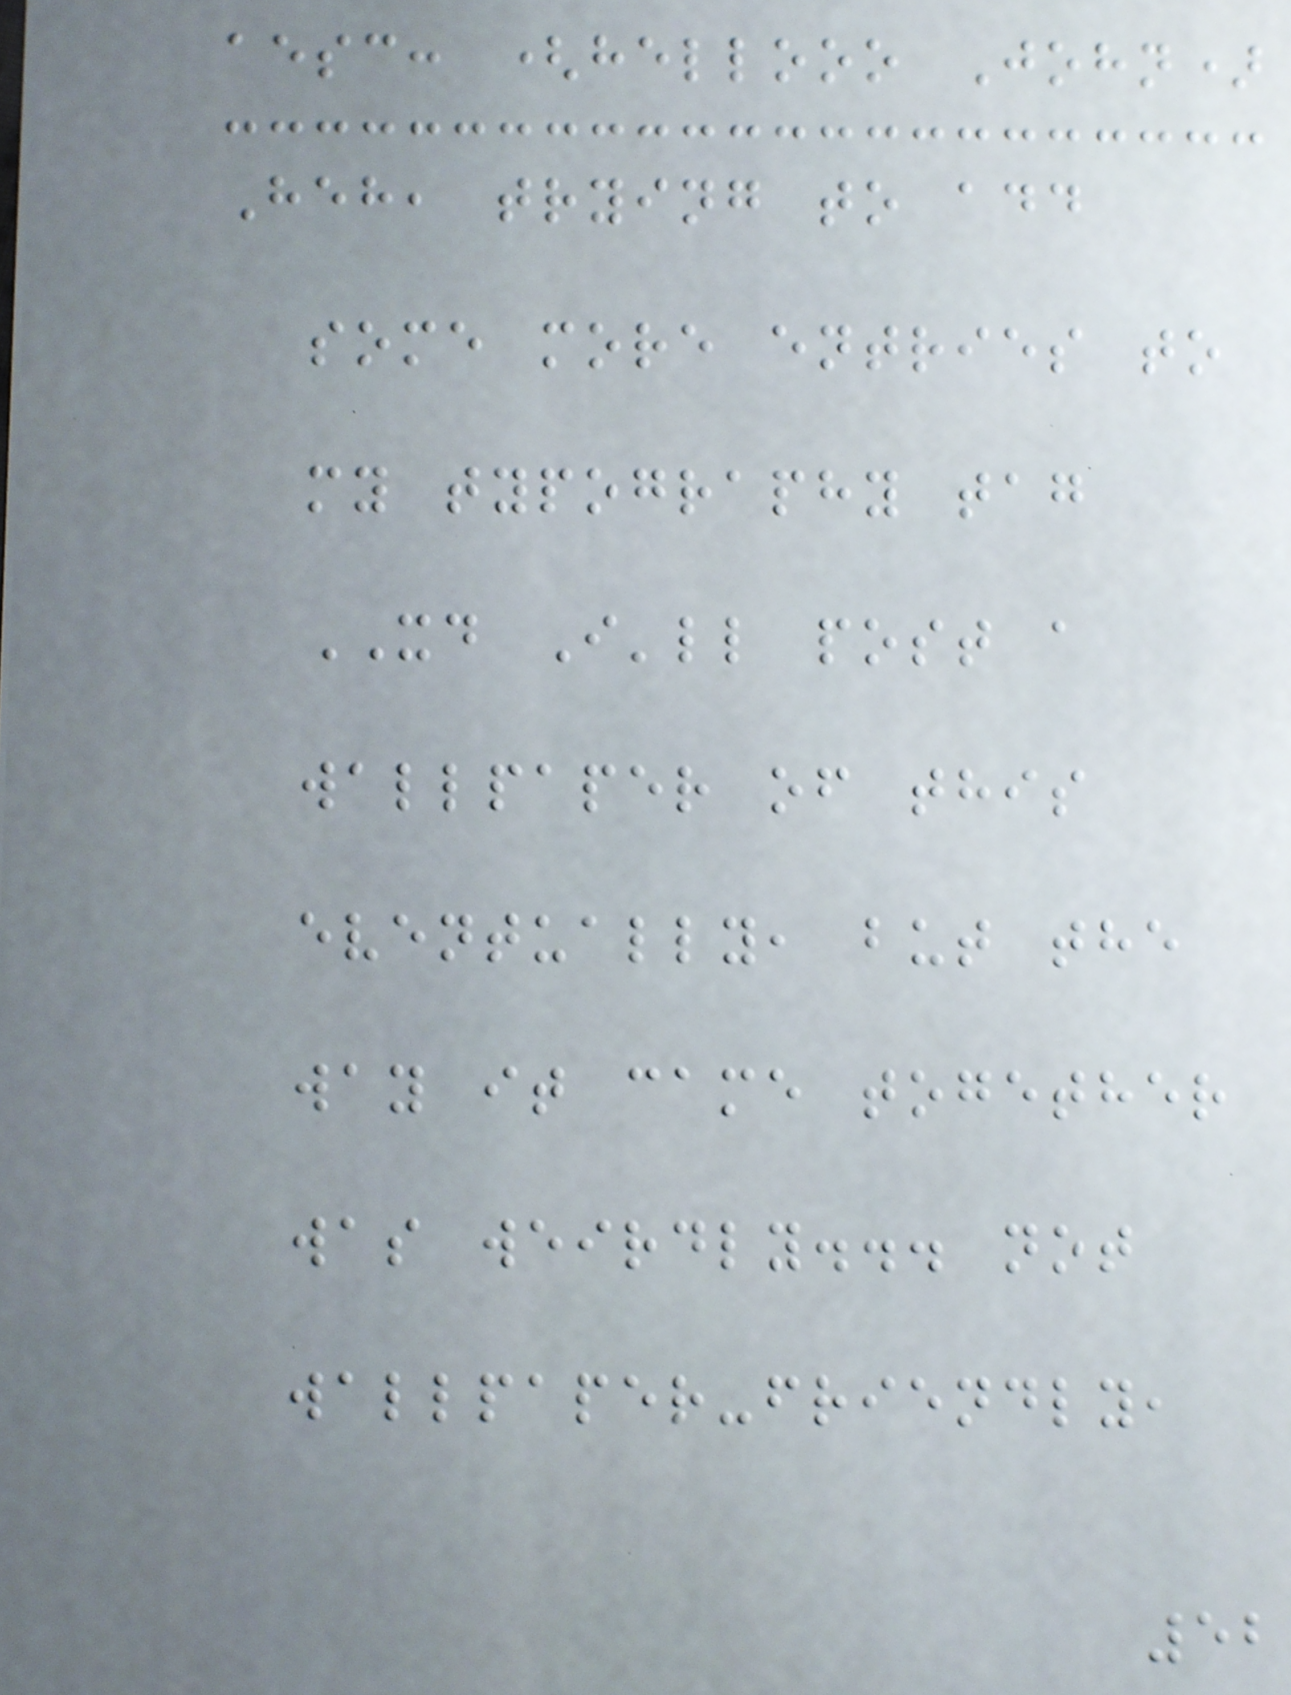aesc: (hellooo John)
Heh, trying to add
some more entries to
my typography tag
XD I'll post a
wallpaper of this
eventually, but the
way it came together
was weirdly... not
wallpaper-friendly,
52
